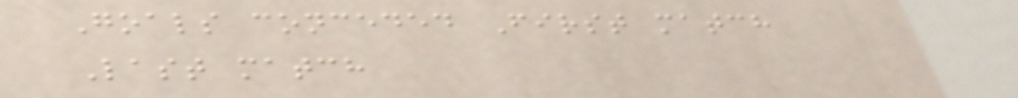Goals conceded First match
Last match
